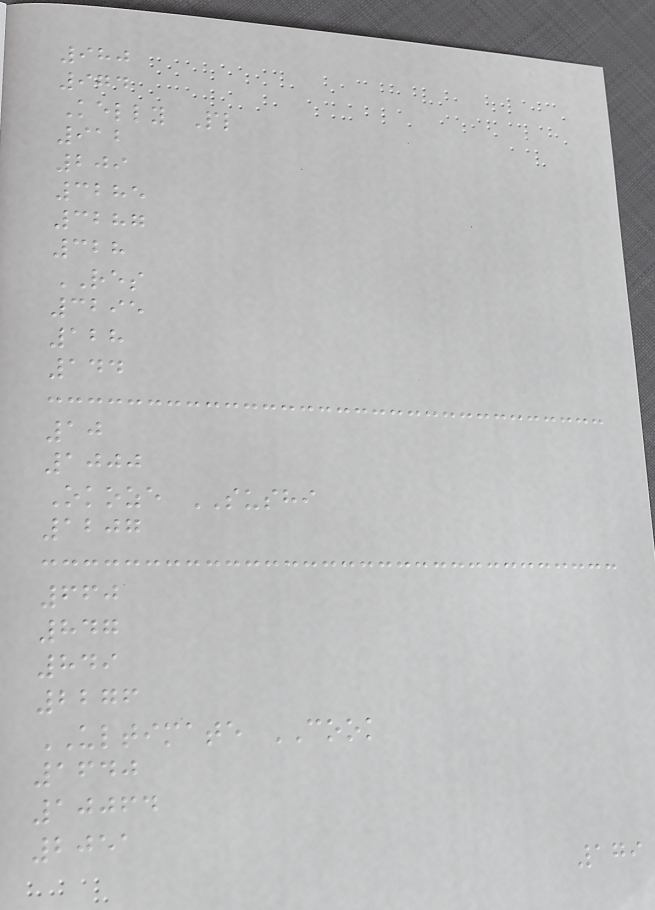980
974
Kelly Pl
912
209
3285
3287
328
RES
3295
128
144
10
1000
Okoze SUSHI
1207
660
847
849
2276
ULTIMATE COOK
1640
10064
2051
179
